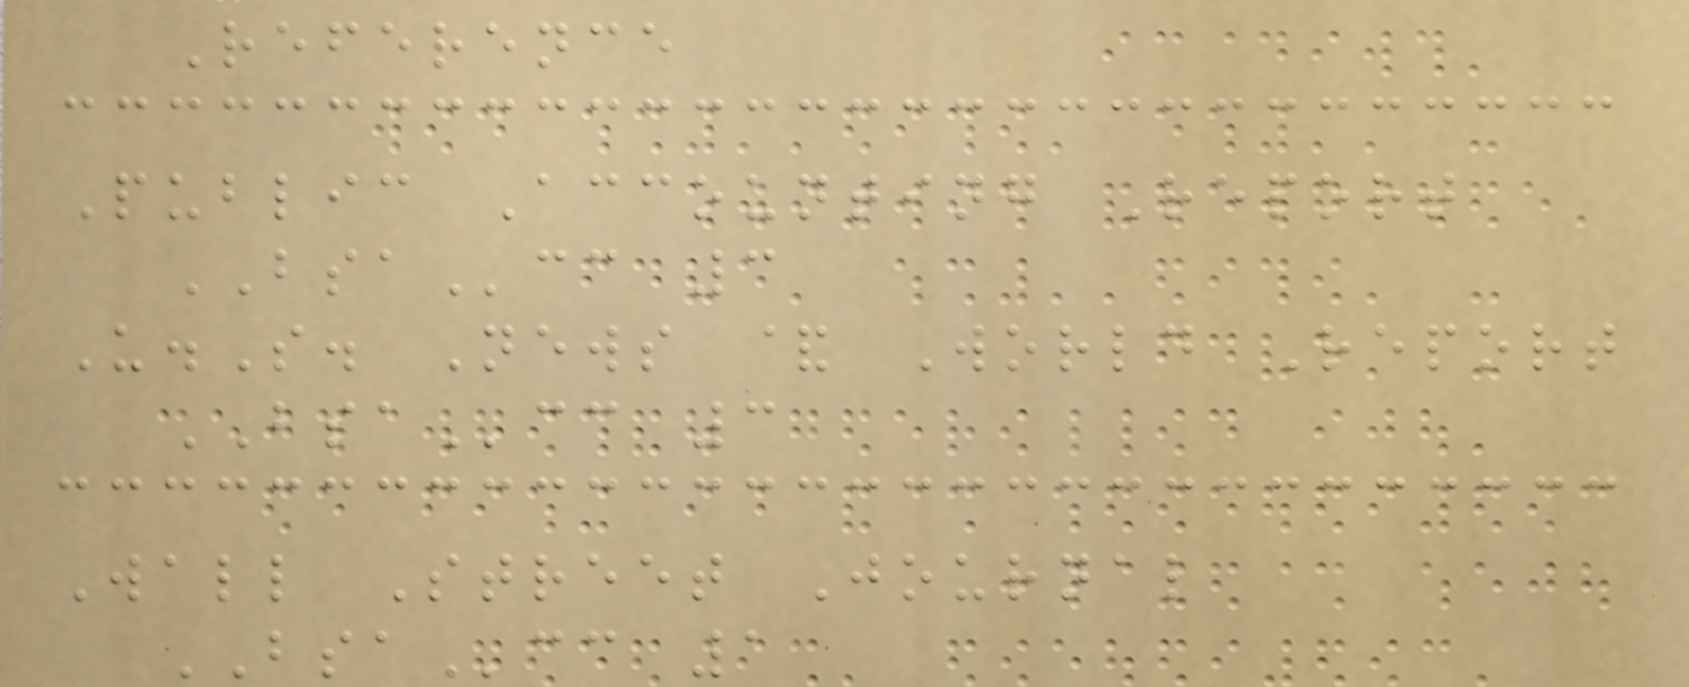Reference
Public Accounting Report
BSAcc 3
U.S. News & World Report
BSAcc 3
Wall Street Journal
BSAcc 1
